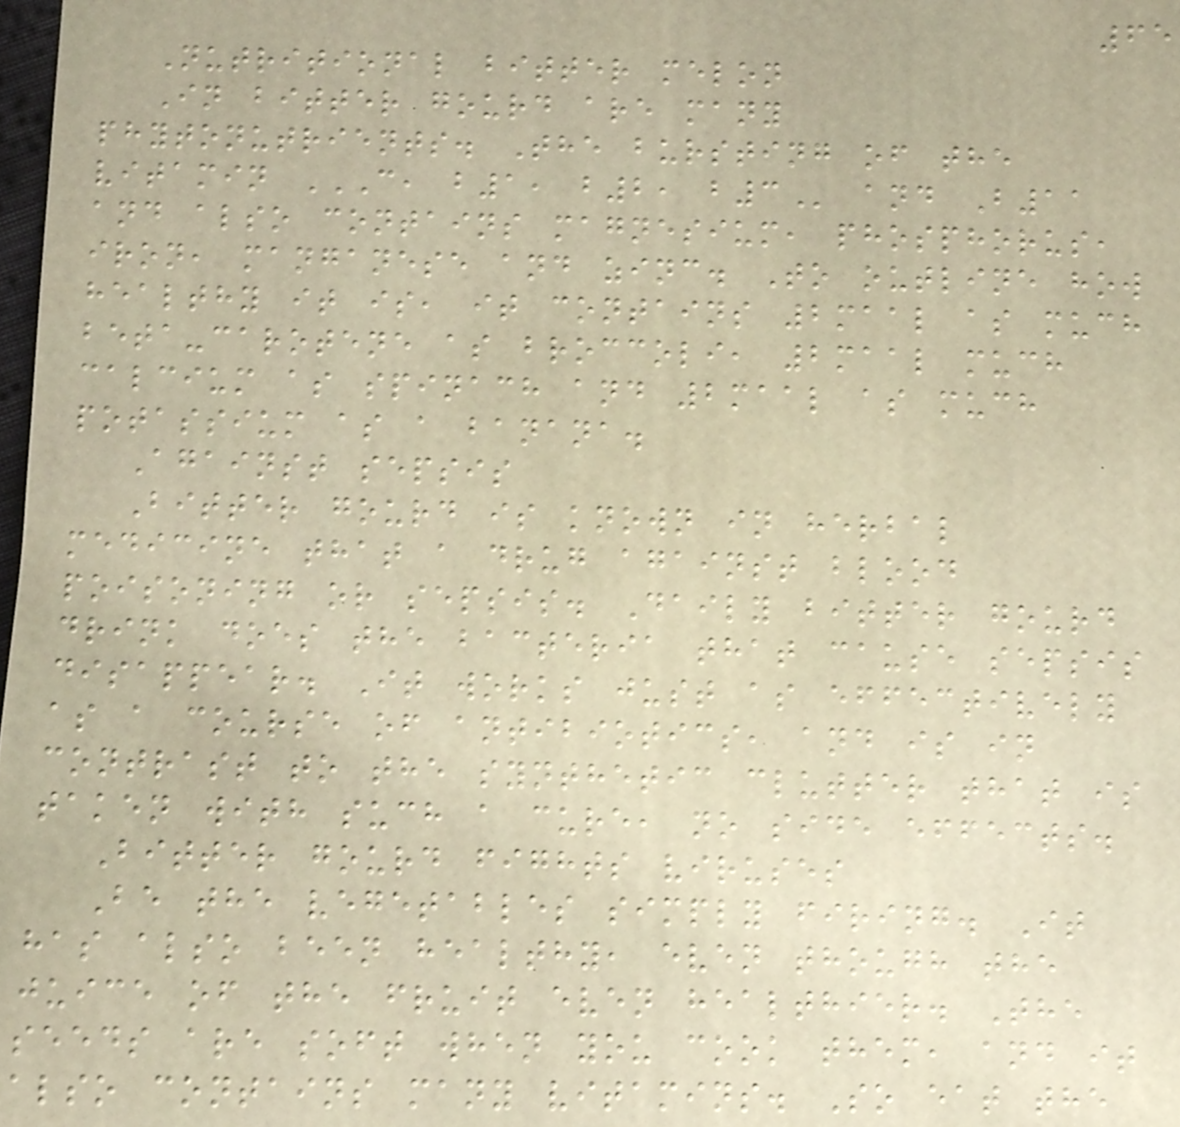65
Nutritional bitter melon
In bitter gourd are many
phytonutrients. The bursting of the
vitamin C, B1, B2, B3 and B11
and also contains magnesium, phosphorus,
iron, manganese and zinc. To outline how
healthy it is, it contains 2maal as much
beta-carotene as broccoli, 2maal much
calcium as spinach and 2maal as much
potassium as a banana.
Against sepsis
Bitter gourd is known in herbal
medicine that a drug against blood
poisoning or sepsis. Daily bitter gourd
drink does the bacteria that cause sepsis
disappear. It works just as effectively
as a course of antibiotics, and is in
contrast to the synthetic clutter that is
taken with such a cure, no side effects.
Bitter gourd fights viruses
Be the vegetables simply firing. It
has also been healthy, even though the
juice of the fruit even healthier. The
seeds are soft when you cook them, and it
also contains many vitamins. So eat the
